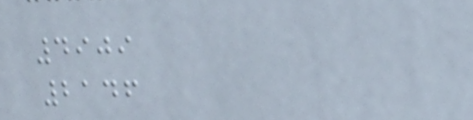4909
2146
